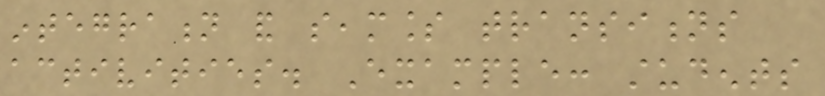integration and seamless transitions
activities. Example: students
